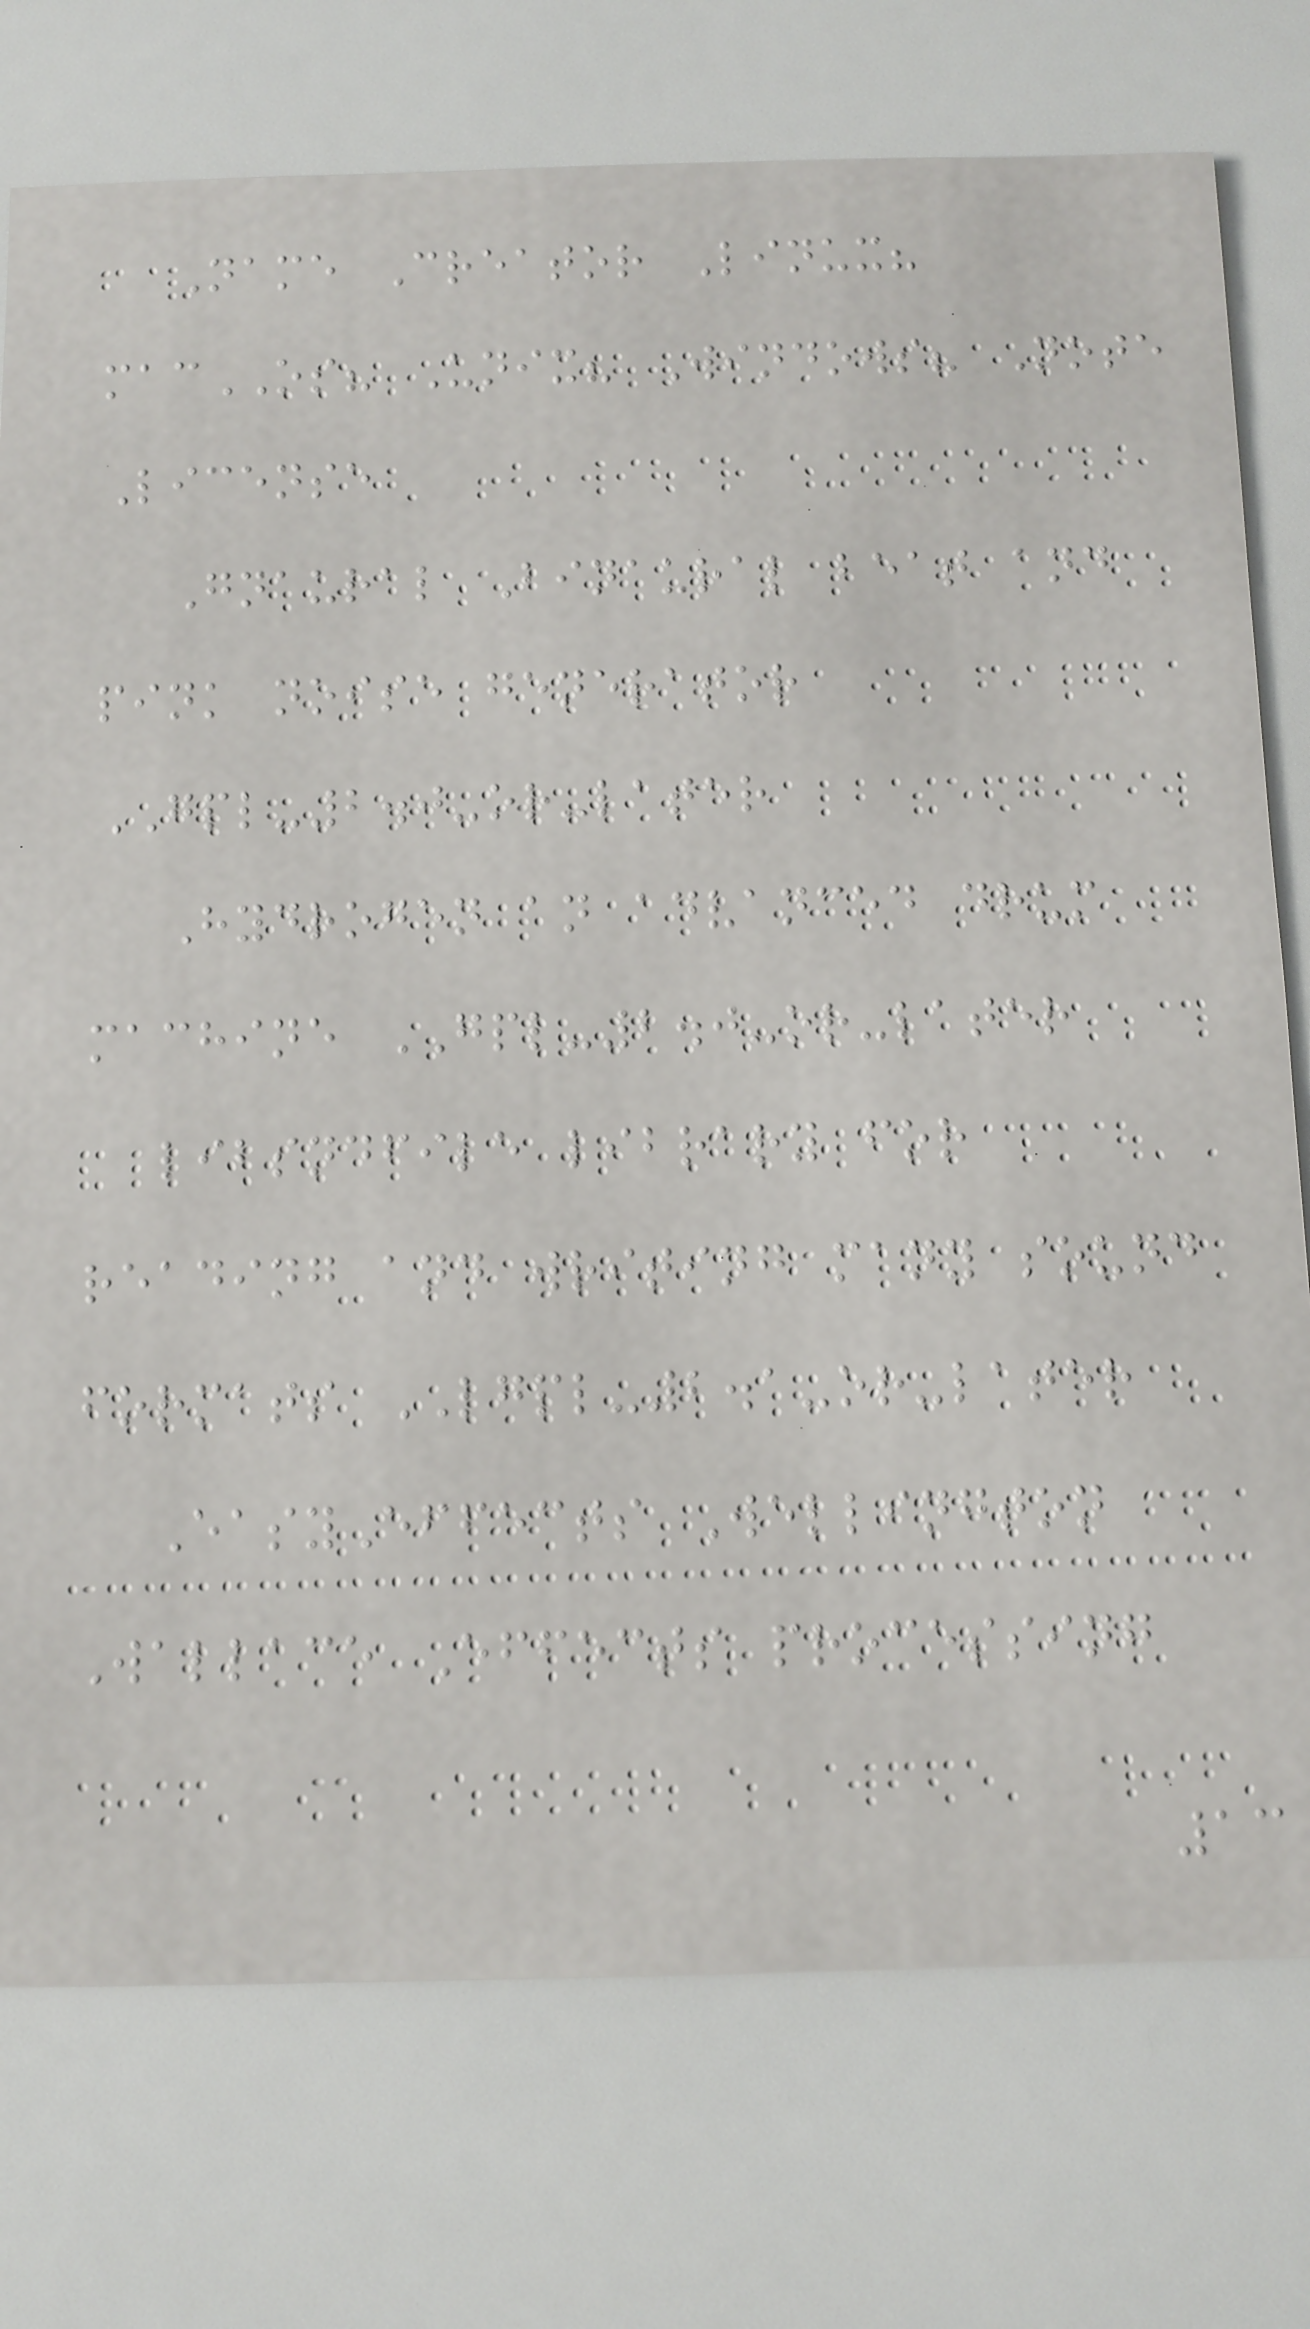Name Creator Linux?
macOS? Unix? Windows? Note
License
Gnaural Binaural beat and
pink noise generator
GPL-2.0-or-later
Hydrogen an advanced drum
machine GPL-2.0-or-later
libsndfile library for
reading and writing many sound
formats LGPL-2.1-or-later
EasyEffects Wellington
Wallace Effects processing
13
